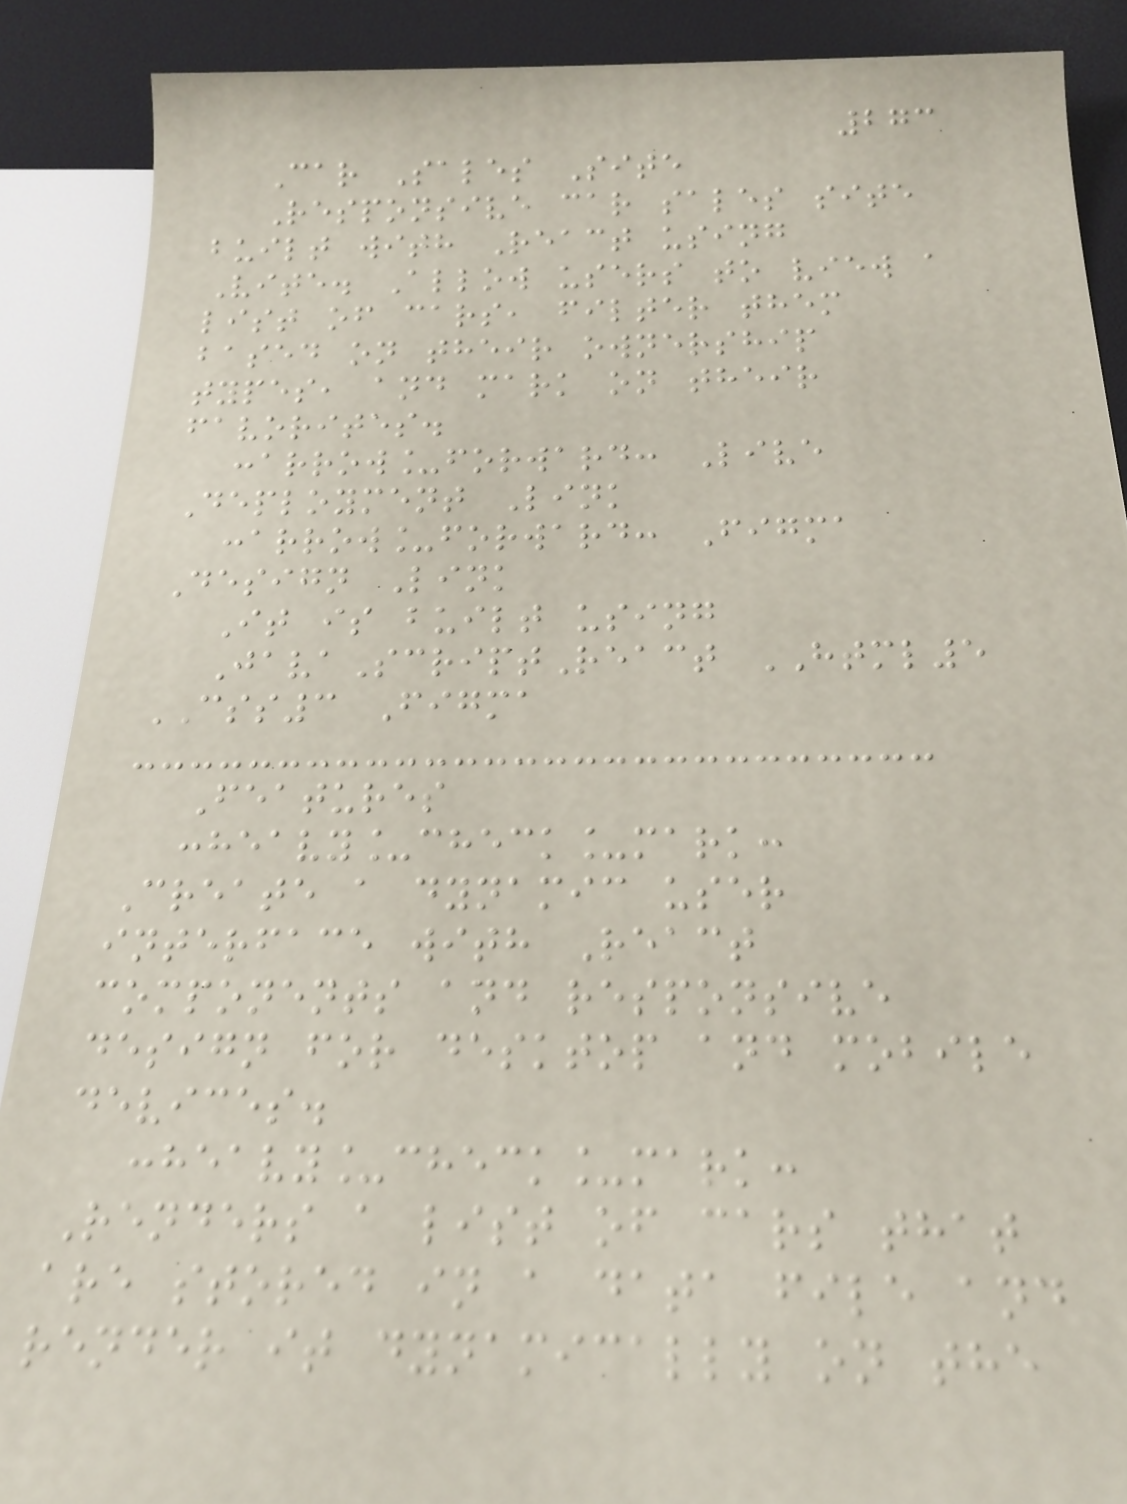273
Car Sales Site
Responsive car sales site
built with React using
Vite. Allow users to view a
list of cars, filter them
based on their ownership
types, and mark on their
favorites.
:arrow_forward: Live
Deployment Link
:arrow_forward: Figma
Design Link
It is built using
JavaScriptReact HTML5
CSS3 Figma
Features
:heavy_check_mark:
Create a dynamic user
interface with React
components and responsive
design for desktop and mobile
devices.
:heavy_check_mark:
Renders a list of cars that
are stored in a data file and
render it dynamically on the
